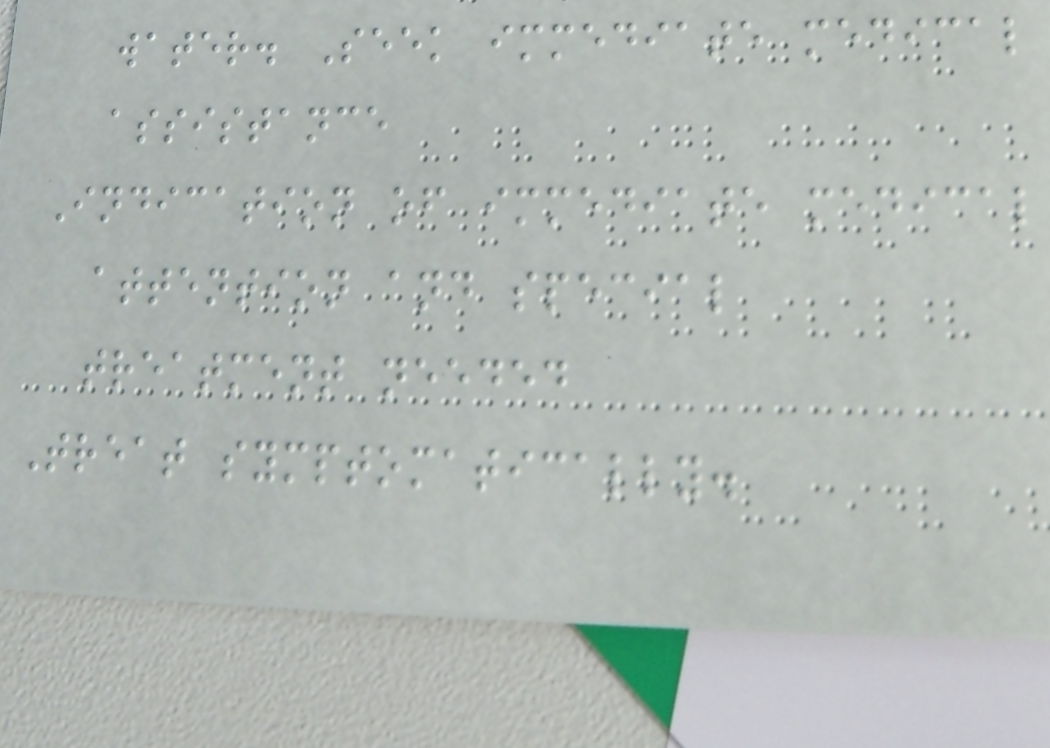water. Seek immediate medical
assistance
Indication of immediate medical
attention and special
treatment needed
Treat symptomatically.
